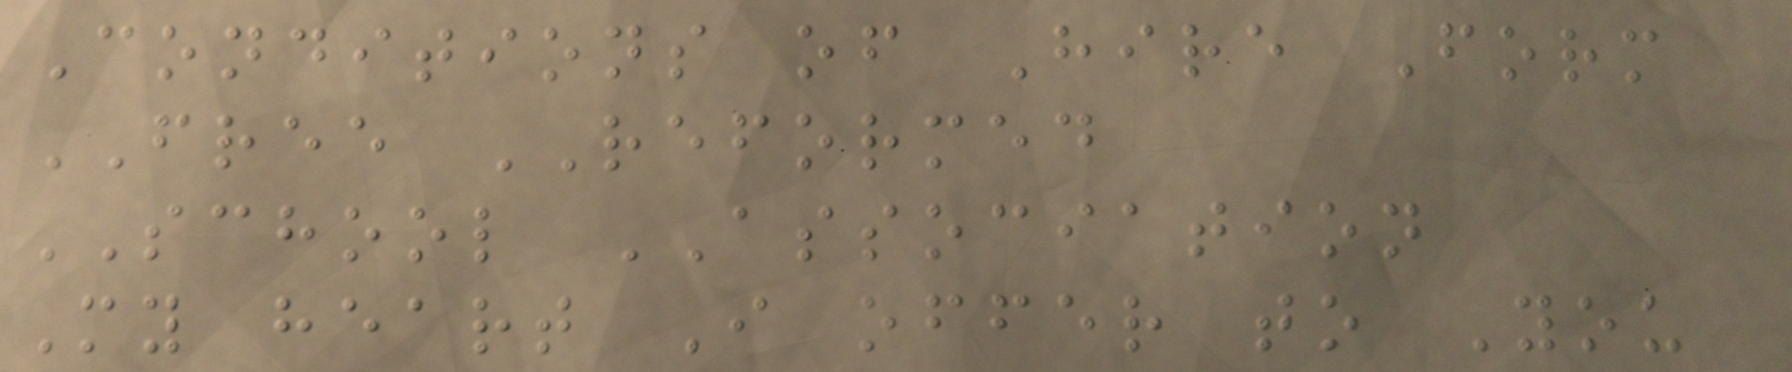Conditions of Hire Form
FREE REFORMED
SCHOOL ASSOCIATION
My heart I offer to You
